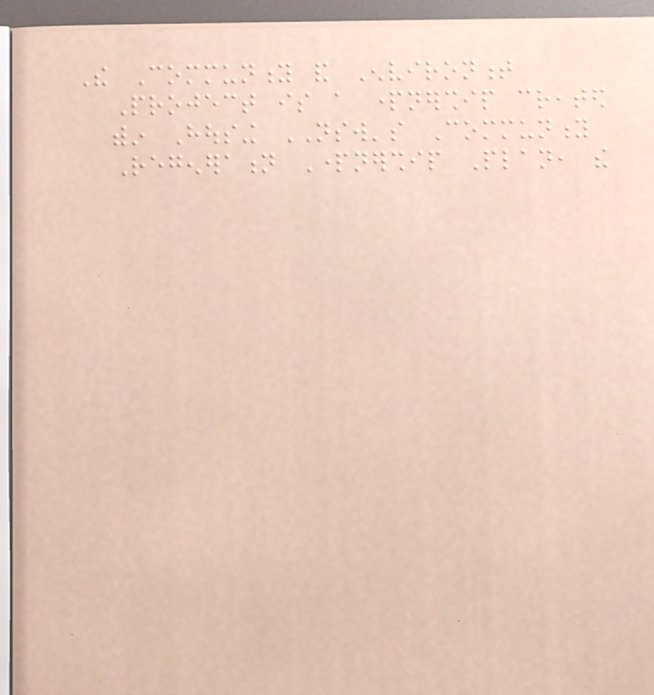The Community and Environment
Project is a partnership created
within Housing NSW's Community
Regeneration Partnership Plan, the
